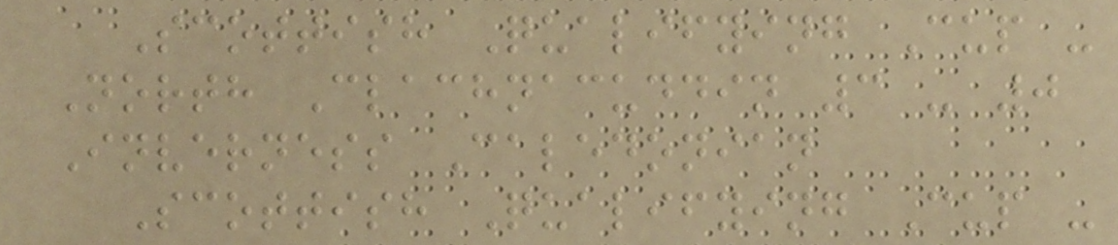Scottish Qualifying Cup -
North Clachnacuddin 3 - 0
Inverness Caledonian
Scottish Qualifying Cup -
